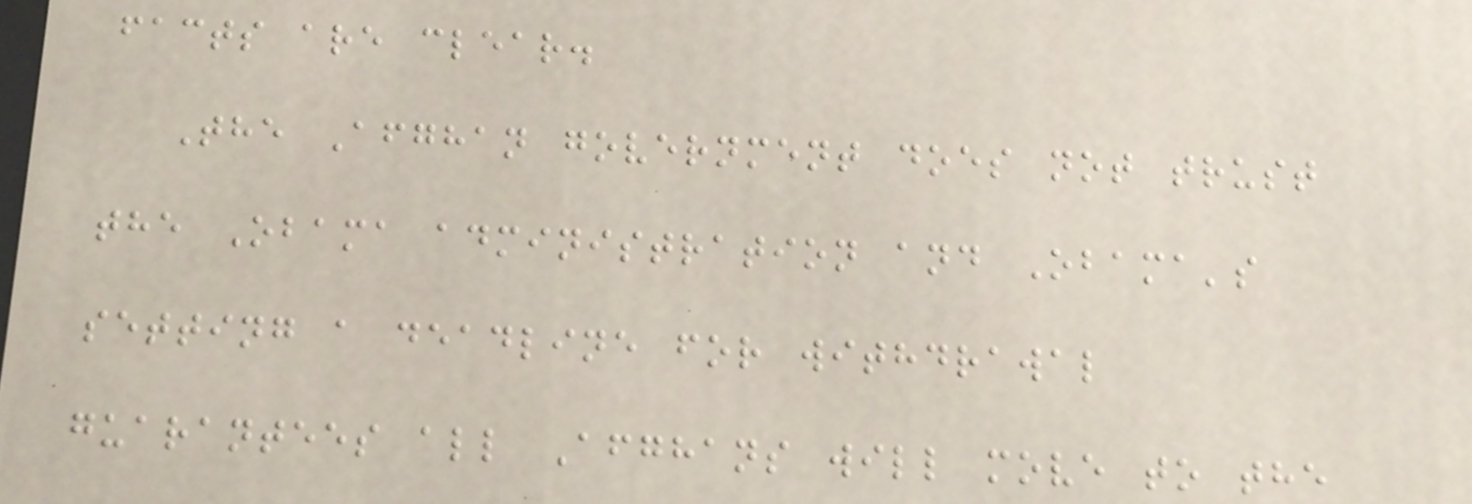facts are clear.
The Afghan government does not trust
the Obama administration and Obama's
setting a deadline for withdrawal
guarantees all Afghans will move to the
